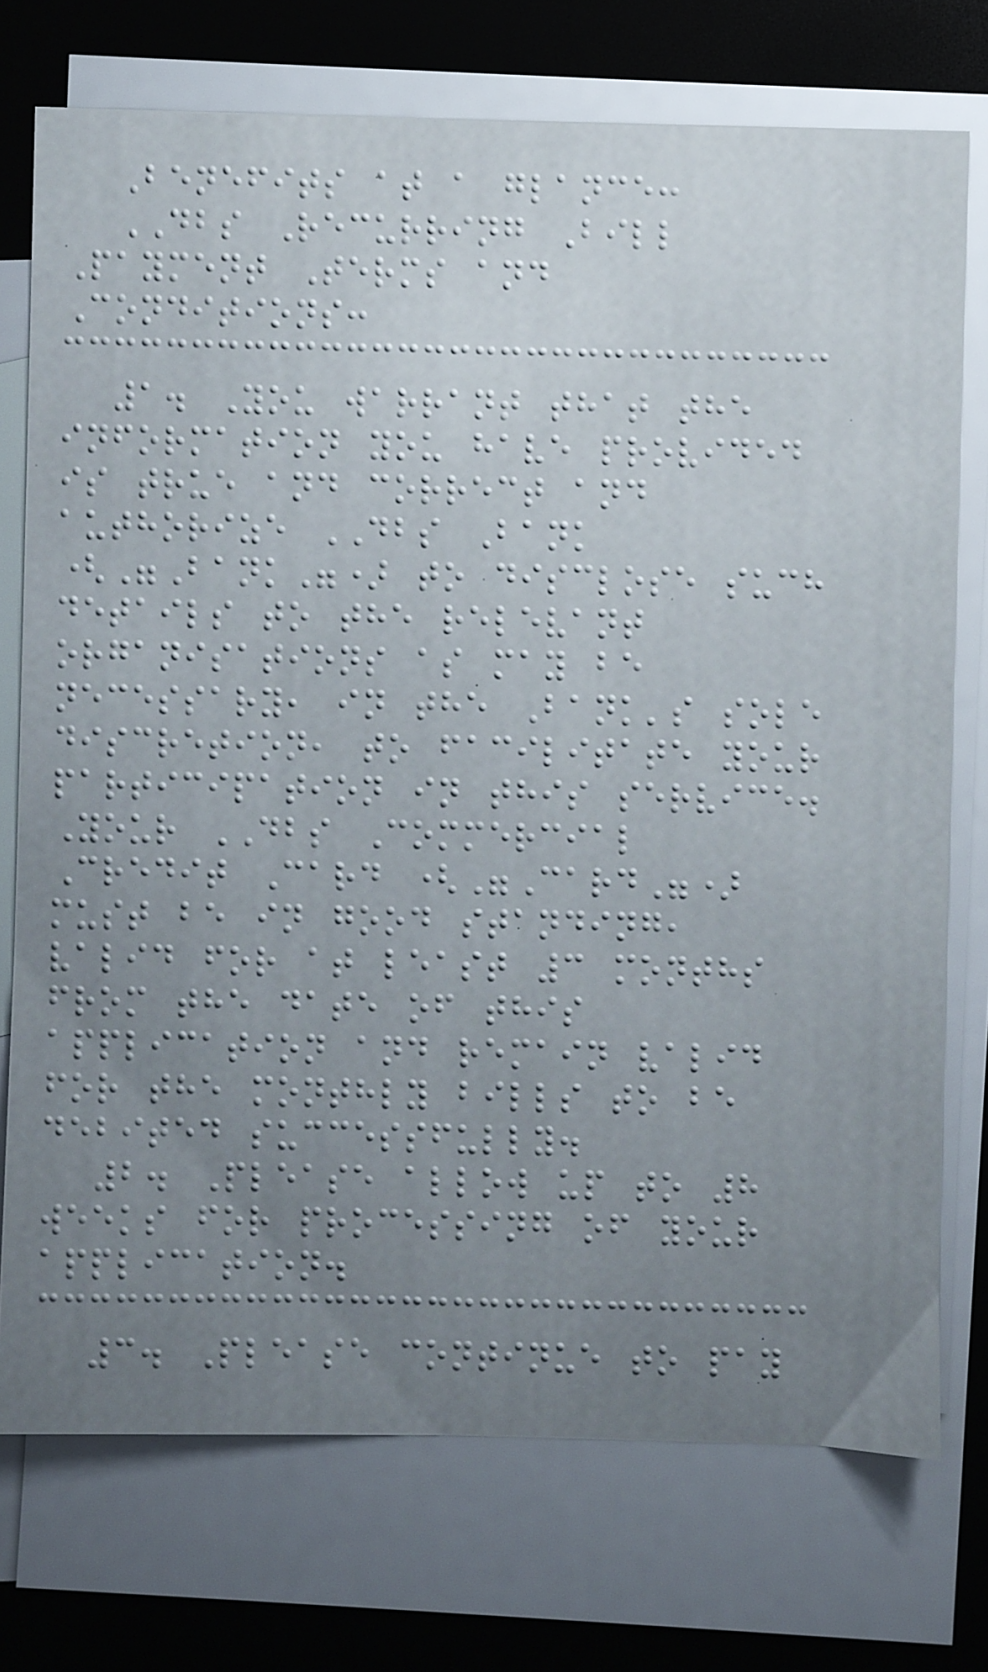Benefits at a glance:
DBS Recurring Bill
Payment Terms and
Conditions:
1. You warrant that the
information you have provided
is true and correct and
authorize DBS Bank
("Bank") to disclose such
details to the relevant
organisations as may be
necessary, in the Bank's sole
discretion, to facilitate your
participation in this service.
Your DBS Commercial
Credit Card ("Card")
must be in good standing,
valid for at least 3 months
from the date of this
application and remain valid
for the monthly bills to be
debited successfully.
2. Please allow up to 8
weeks for processing of your
application.
3. Please continue to pay
